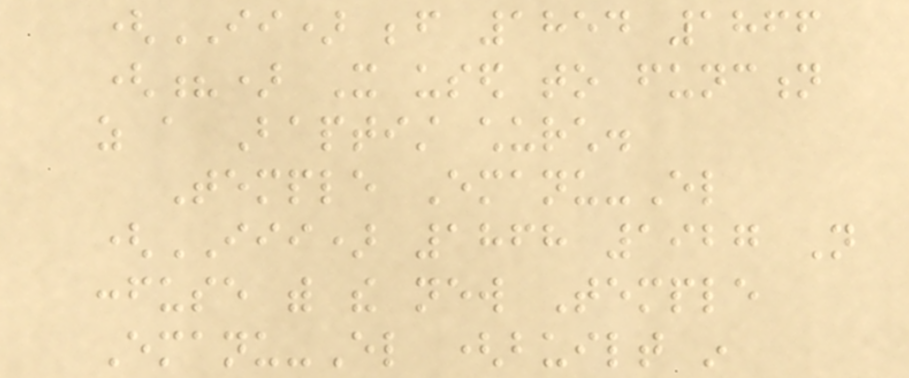(II) before 1854 1866
(?) It used to function
as a Baptist church.
Temple Emanu-El
(III) 1868 1927 Not
confuse with the new Temple
Emanu-El (built in
